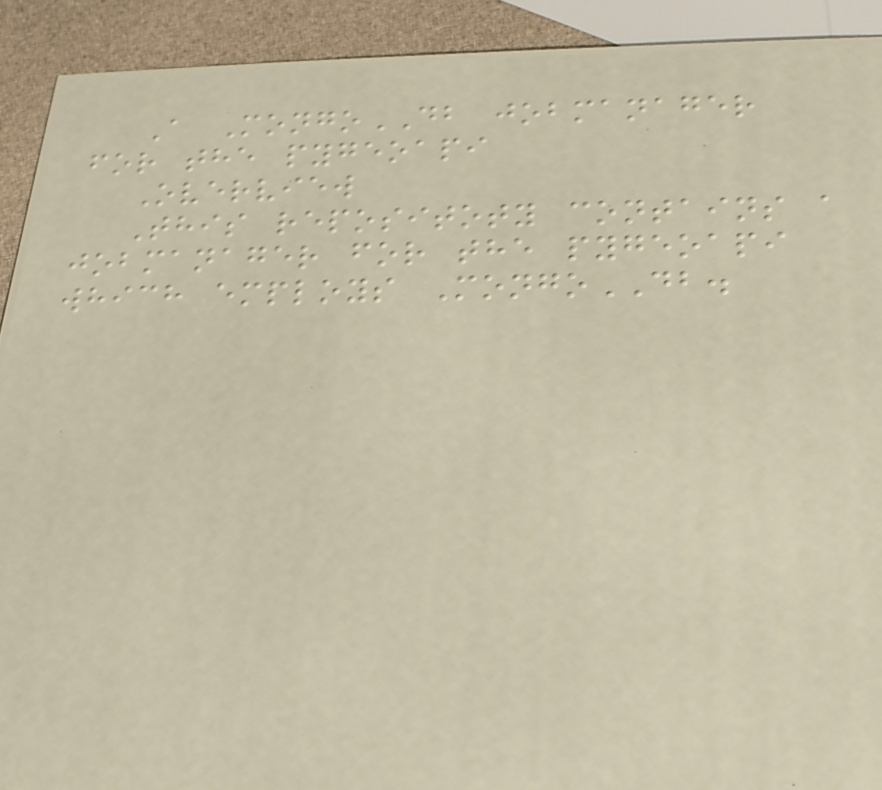A MongoDB jobmanager
for the pygeoapi
Overview
This repositoty contains a
jobmanager for the pygeoapi
which employs MongoDB.
